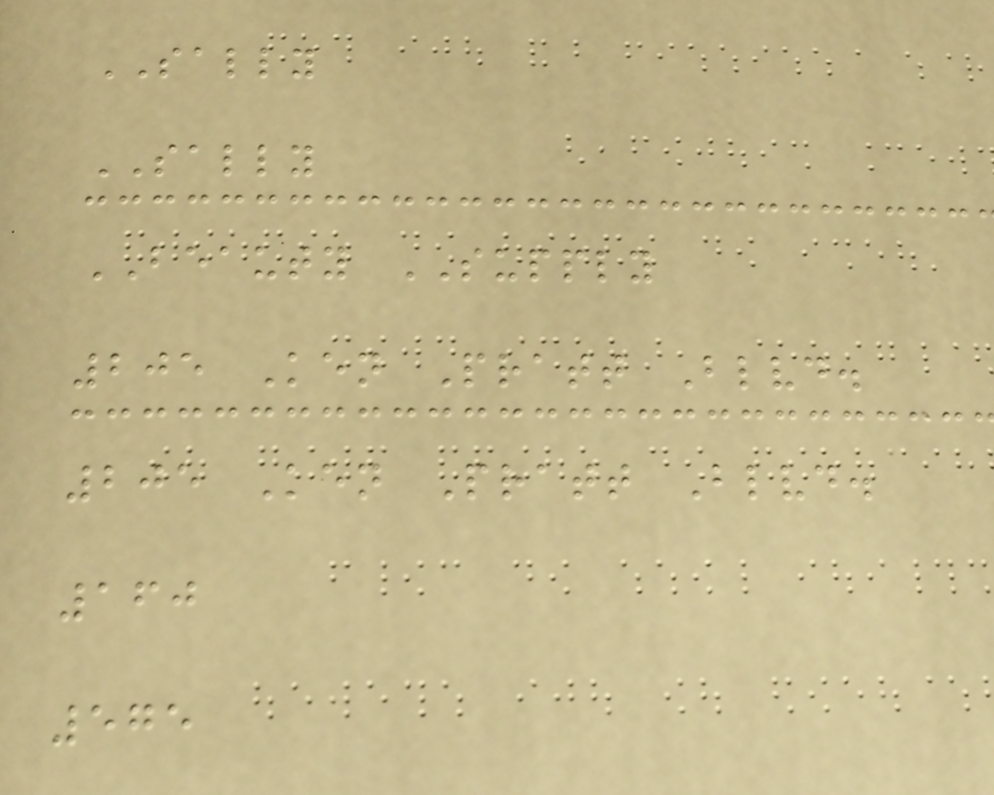SALLY
SALLY
BEAUTY SUPPLY
205 Ken Pratt Blvd.
205 Ken Pratt Blvd.
160
575
